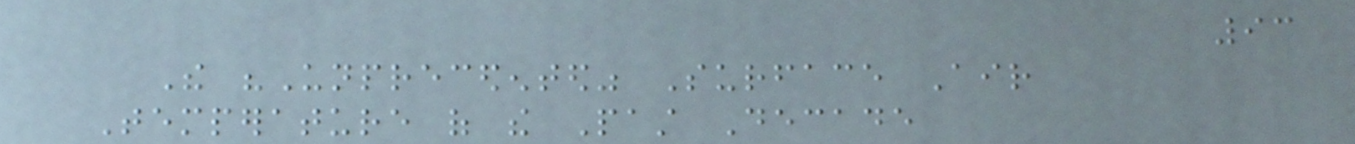93
The "Unprecedented" Surface Air
Temperature of the Past Decade
